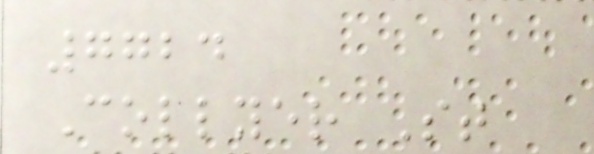7724
Collyer St
